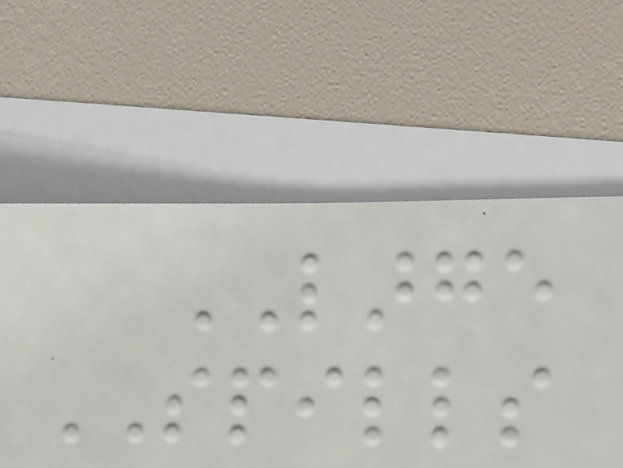LARGE
SPILLS
